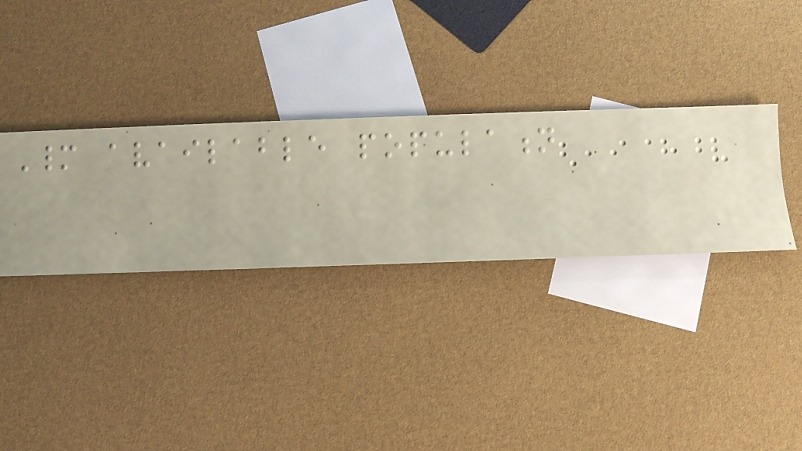Many available population
